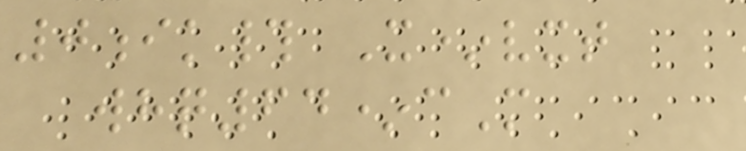0ik# X*vxt
whq64*cM
